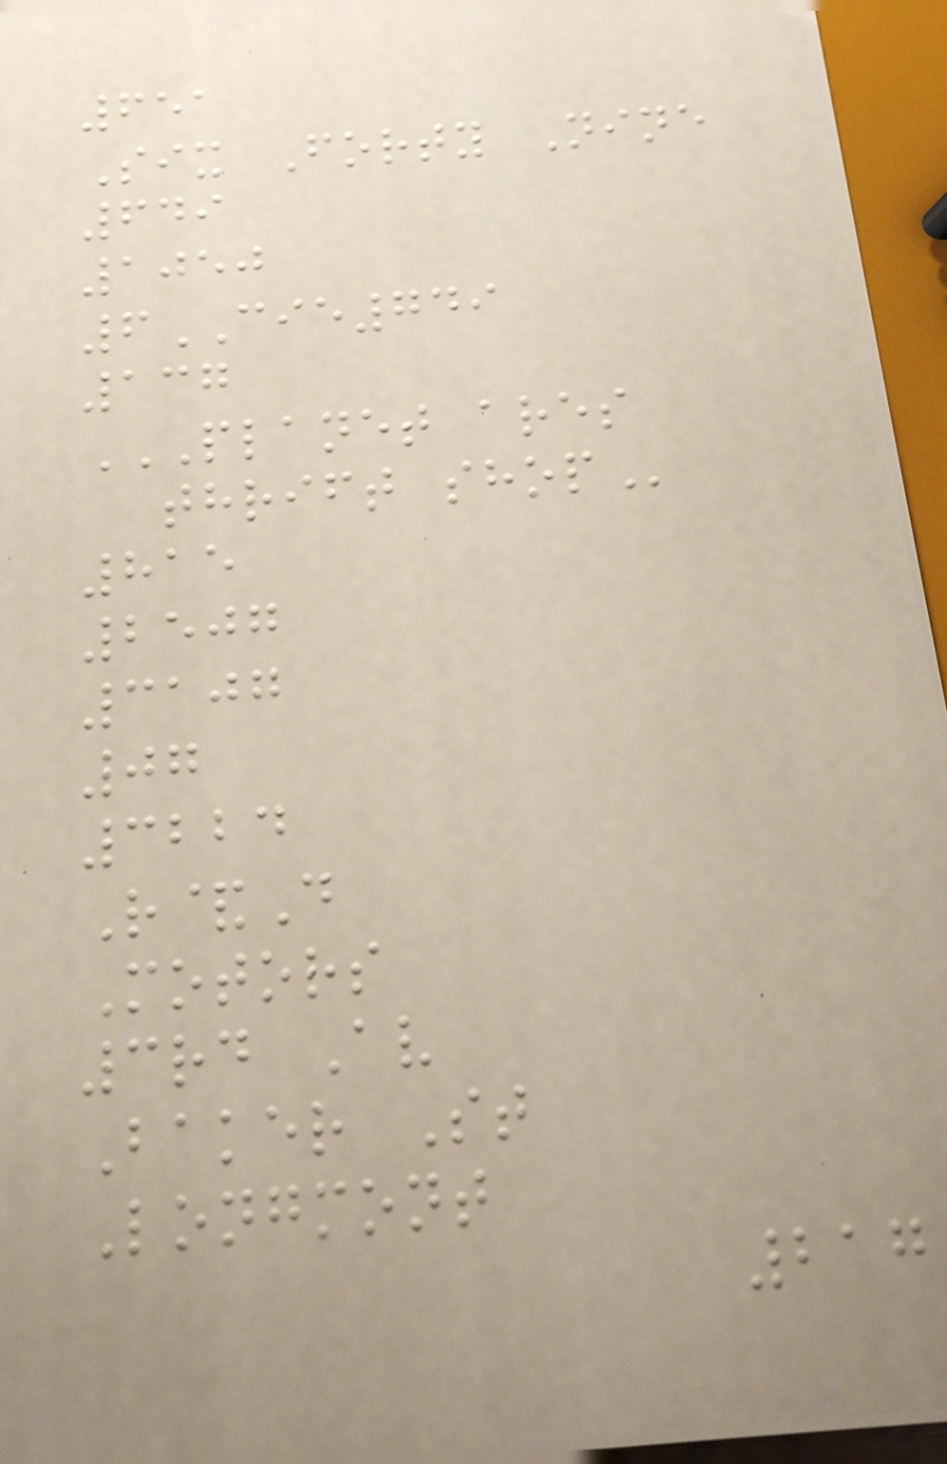651
Six Forty Nine
649
1050
6CIE749
137
PLANET ARES
THRIFT SHOP
815
2507
3107
07
3224
R&D
Motors
3rd Av
Baker St
Longmont
217
